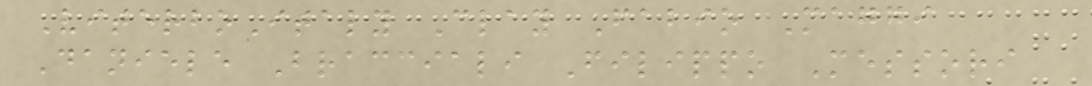ViterboItaly Clay Fabio Maggi
Daniele Bracciali Filippo Messori
